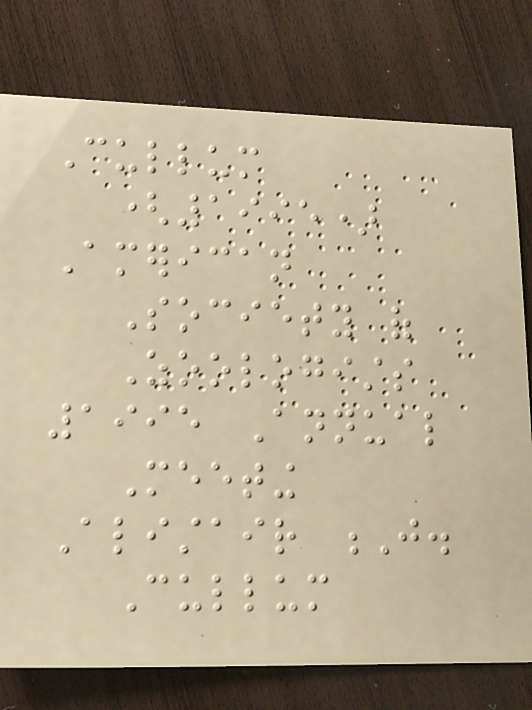Cullum
(1995)
American
Society of
Zoologists
1995 Annual
Meeting
Alistair J.
Cullum
